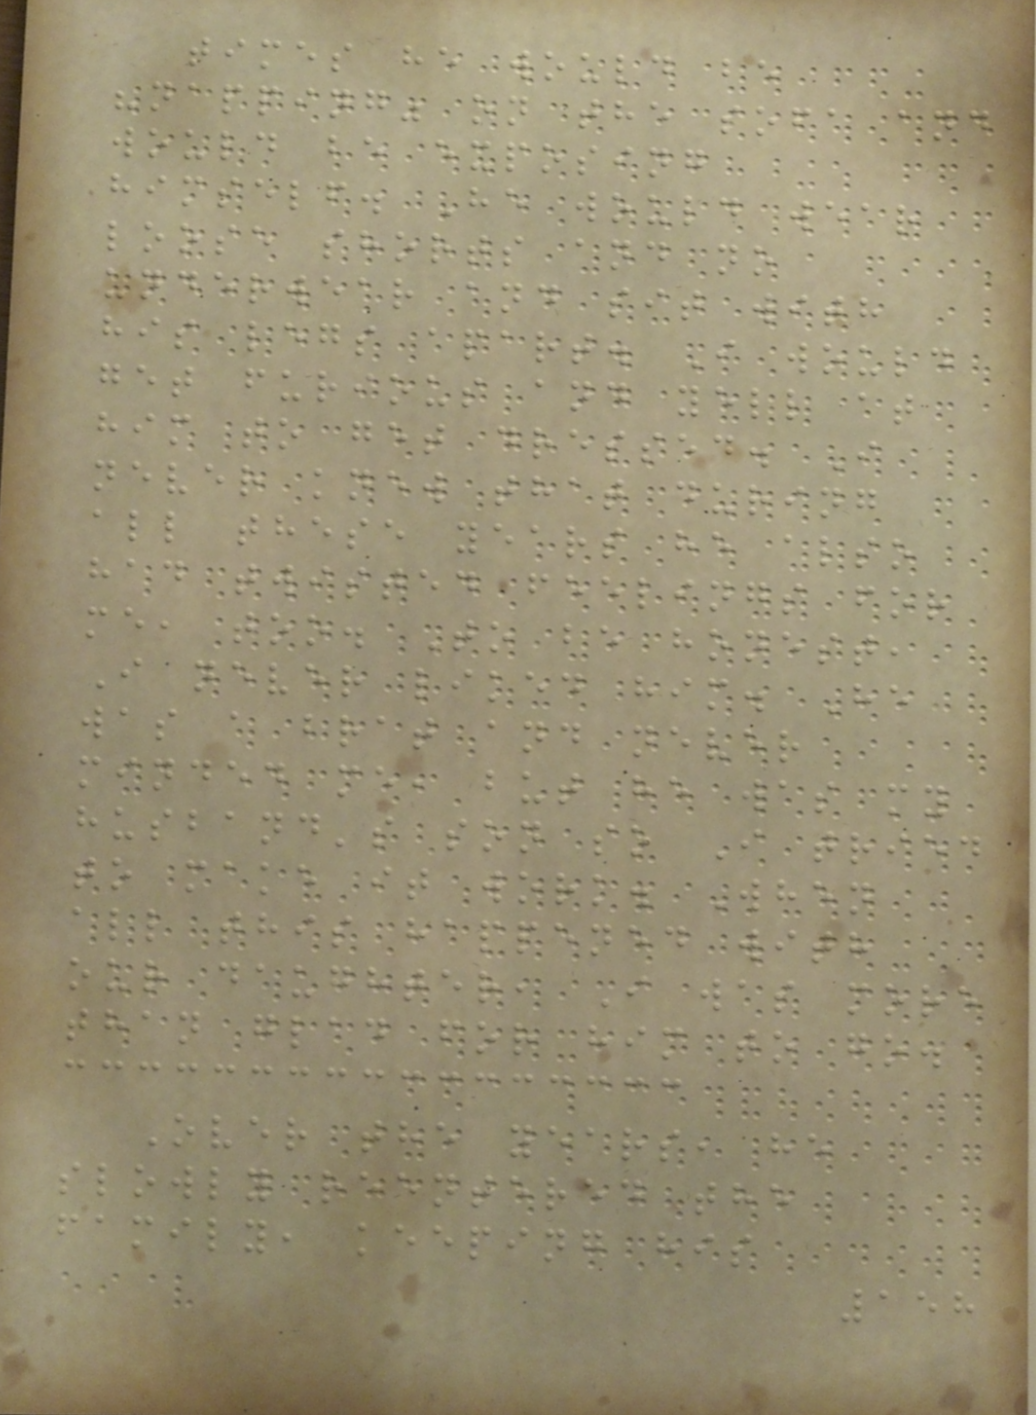times he would be
"napping" on the sofa and
would be exposing
himself. He would wear
loose shorts and no
underwear and sit with
his legs apart. I would
get furious and yell at
him to get dressed. I
never knew that during
all these years he also
had twisted feelings for
me, too. To be honest,
I never liked him. He
was a brat and never
minded me, but he was my
husband's son so I tried
to make it work. When
all this happened with
our daughter, I was more
than glad for him to go.
Over the years, he
slowly reentered the
family, keeping his
158
